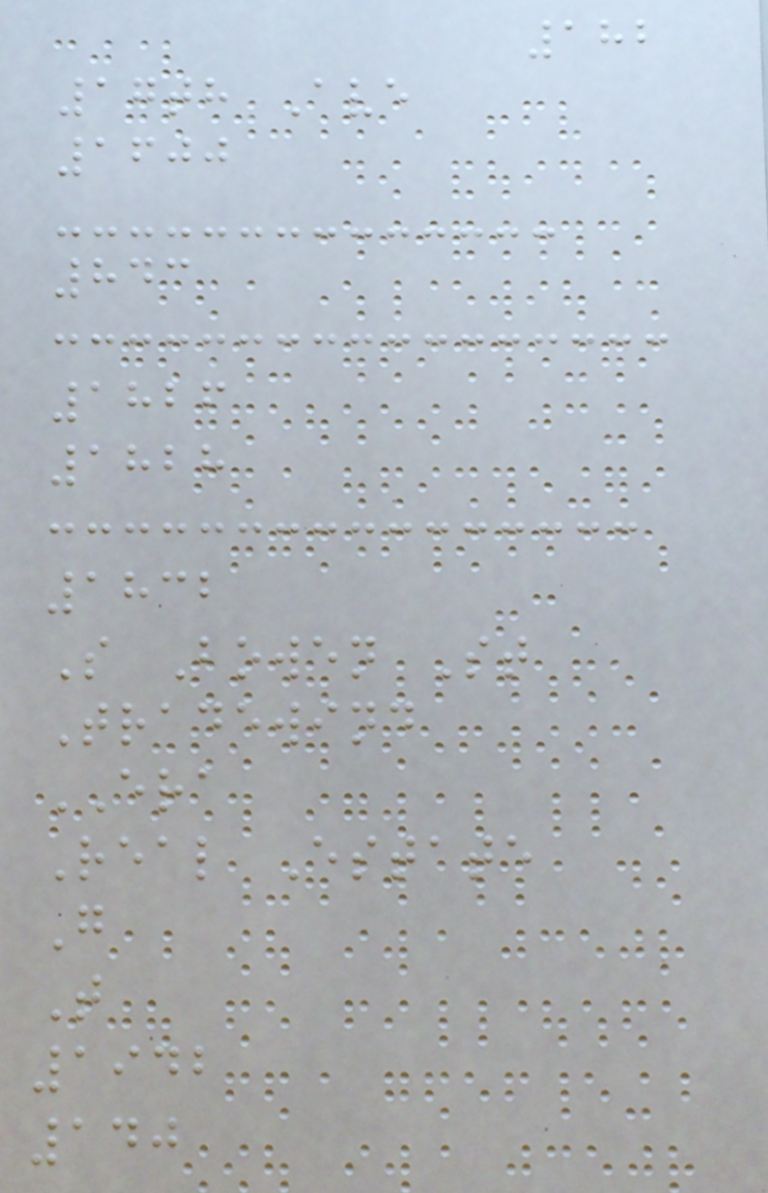182
17th Ave
1600
843
1826
1828
1832
S Bowen St
Tradewind
ERA
Real Estate
G
T
1942
140
